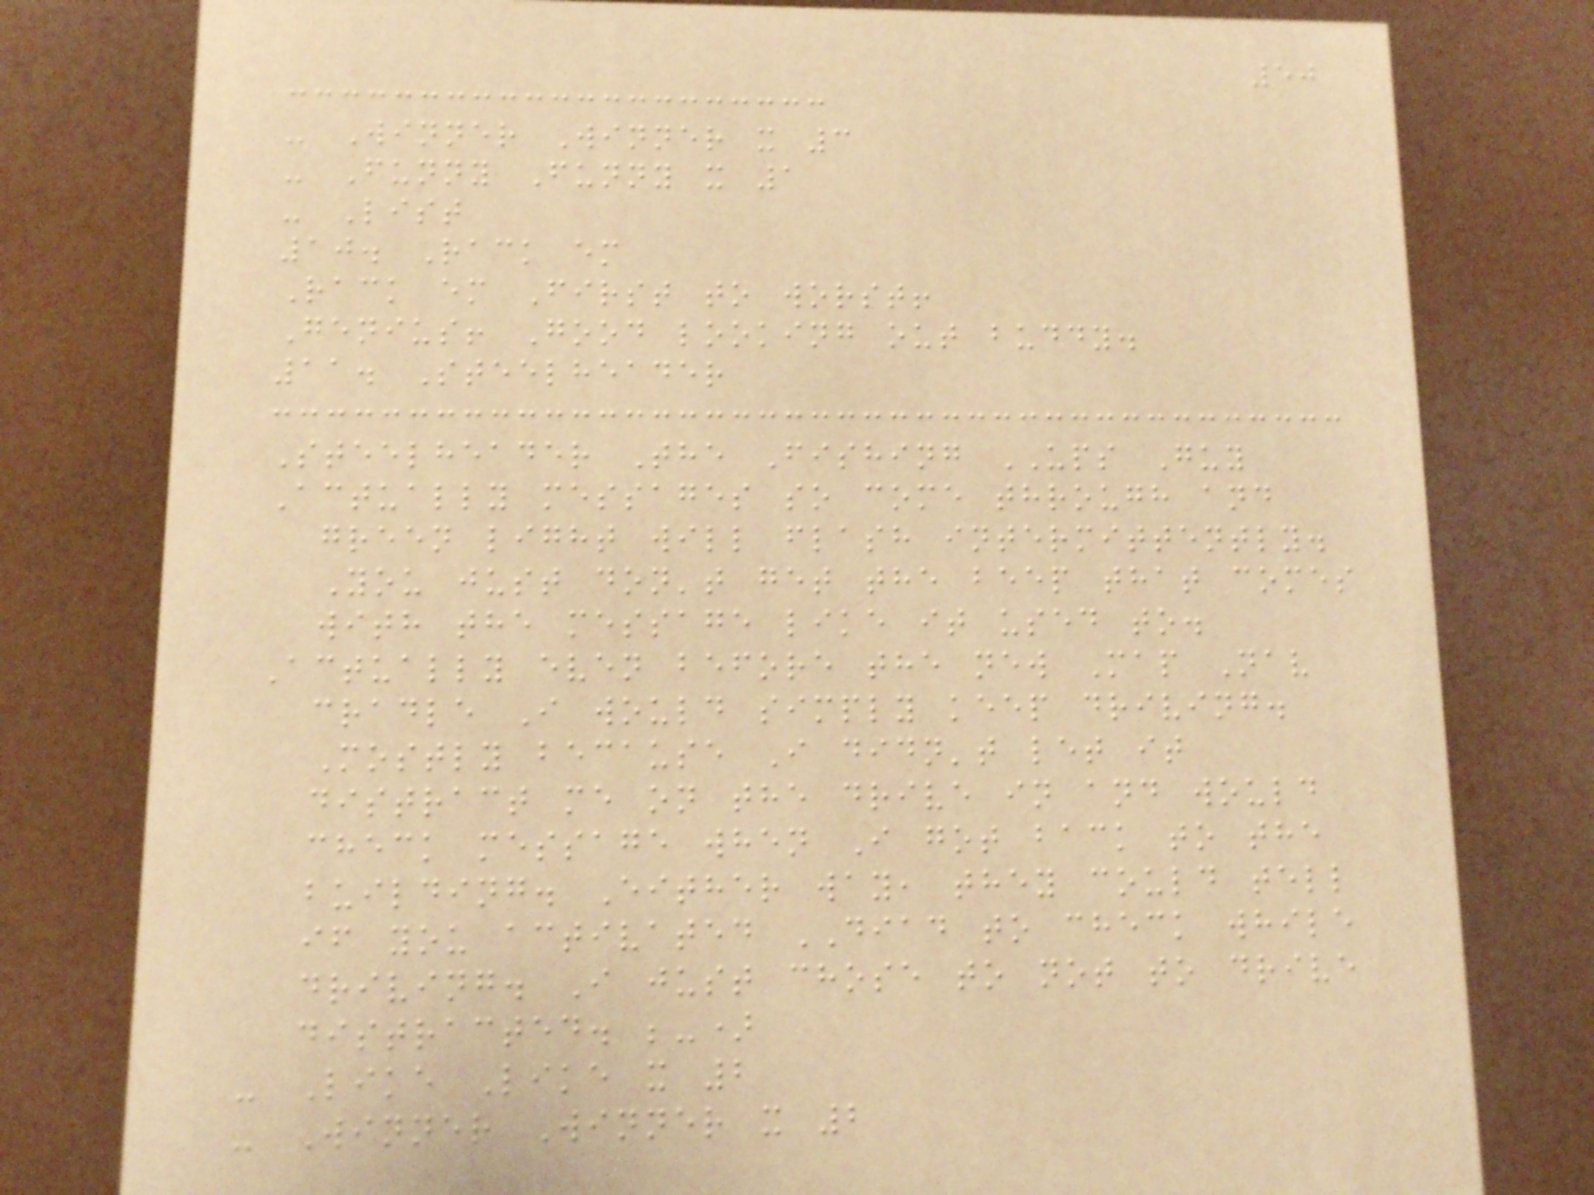50
- Winner Winner x 3
- Funny Funny x 1
- List
10. Rack em
Rack em First to worst!
Genius! Good looking out buddy.
11. Steelheader
Steelheader The Fishing UPS Guy
Actually messages so come through and
green light will flash intermittently.
You just don't get the beep that comes
with the message like it used to.
Actually even before the new Map Nav
cradle I would simply keep driving.
Mostly because I didn't let it
distract me on the drive in and would
check message when I got back to the
building. Either way, they could tell
if you activated DIAD to check while
driving. I just chose to not to drive
distracted. ;-)
- Like Like x 2
- Winner Winner x 2
